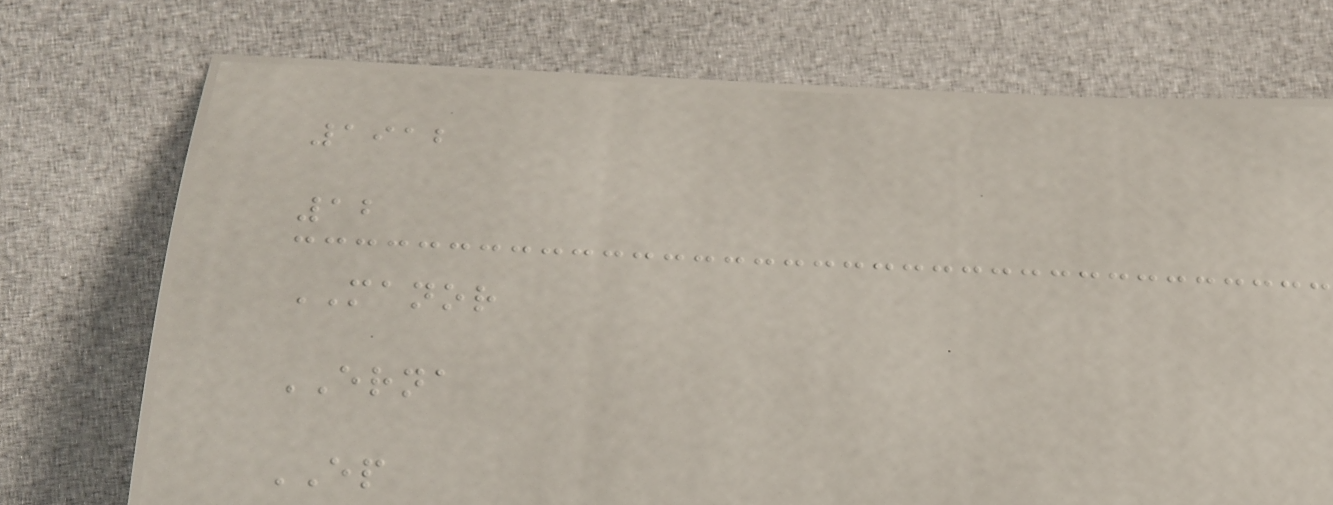1912
12
MANOR
ERNA
EP
